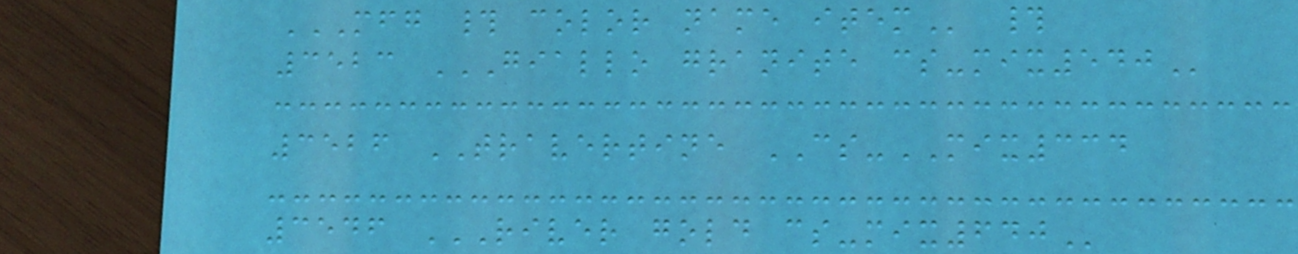MFG # COLOR NAME ITEM #
3523 GIALLO GRANITE CS-MIX540
3526 TRAVERTINE CS-MIX334
3546 RIVER GOLD CS-MIX640
